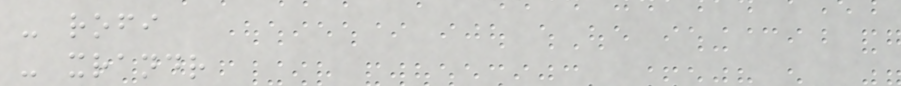- rofi
- xrandr
